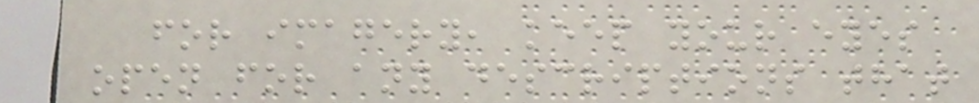for imagery, keep your eyes
open for any descriptions that
